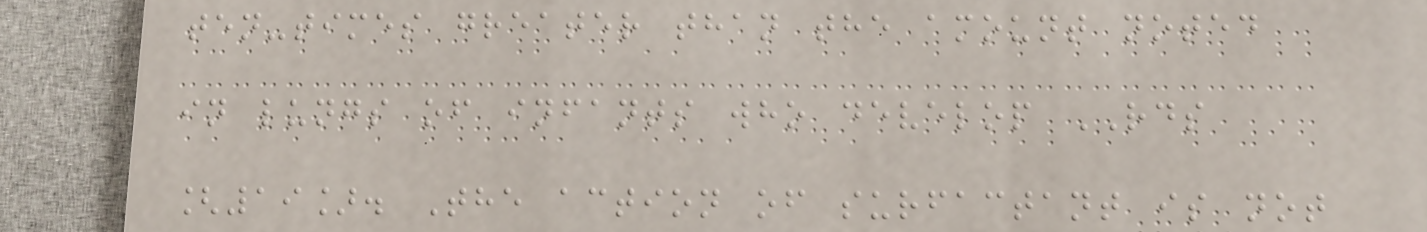ten-times greater than the amount noted
in lungs of infants who develop RDS
[19]. The action of surfactant is not
